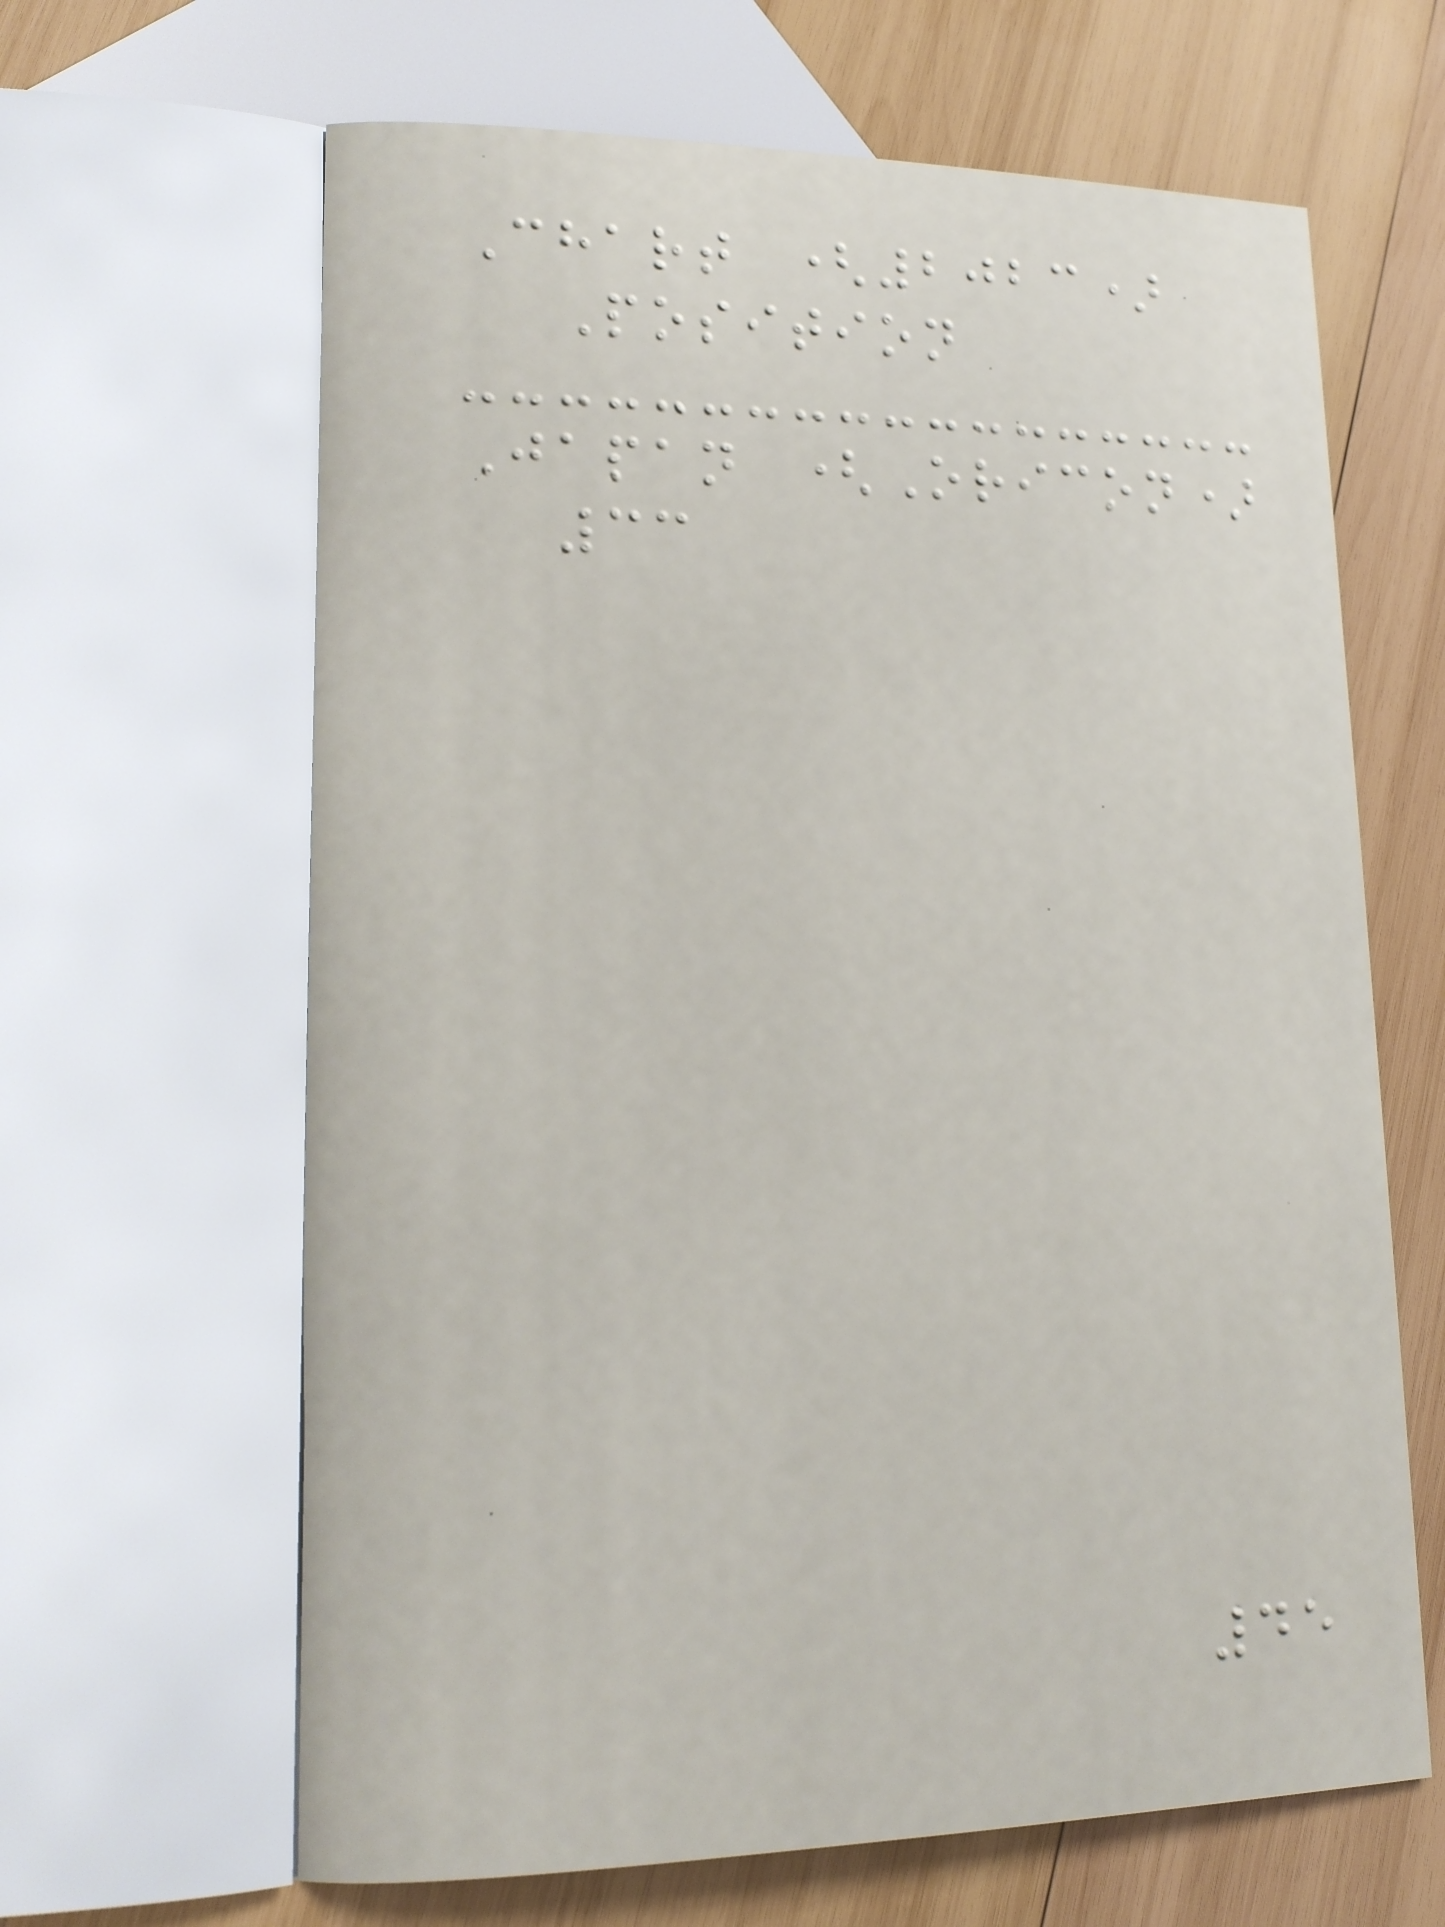Chart (2023)
Position
Japan (Oricon)
33
45
